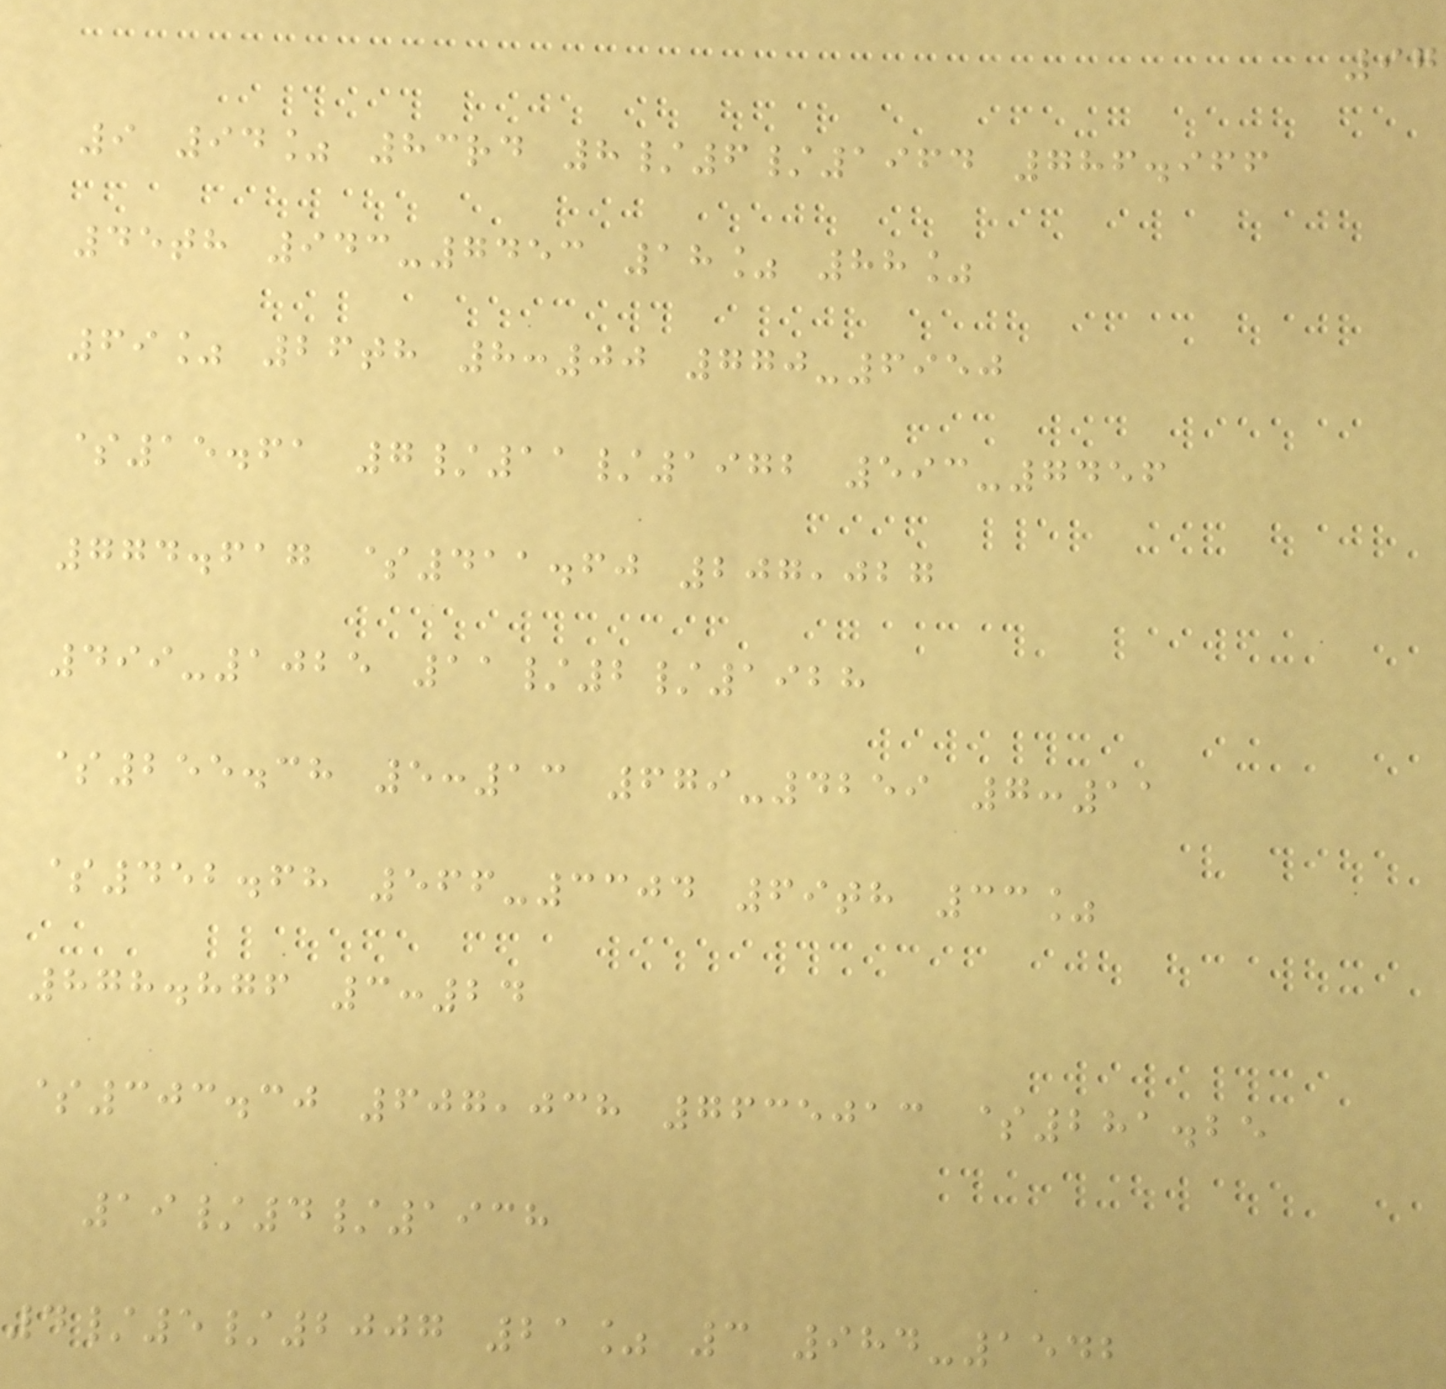97
9 94% 83rd 8/6/1964 786.966
45th 943-7453 18% 88%
69% 26th 8:00 770-6950
$15.61 7/11/1972 593-7456
774.617 $411.60 207,027
499-1025 11/2/1928
$255.38 5:13 679-4259 7:11
$452.68 566-3304 69th 33%
878.876 3:24
$303.30 607,038 7635013 $281.25
19/4/1938
4/5/2007 21% 3 984-1542
